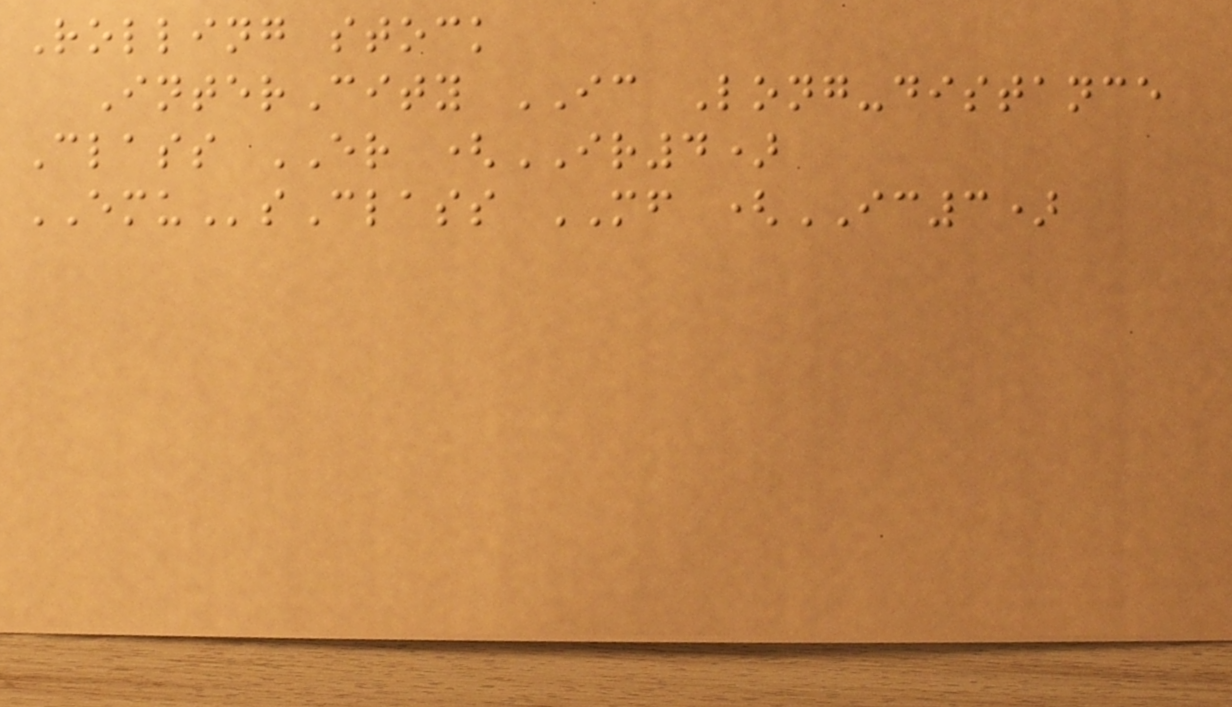Rolling stock
InterCity IC Long-distance
Class ER (IR4)
EMUsClass MF (IC3)
